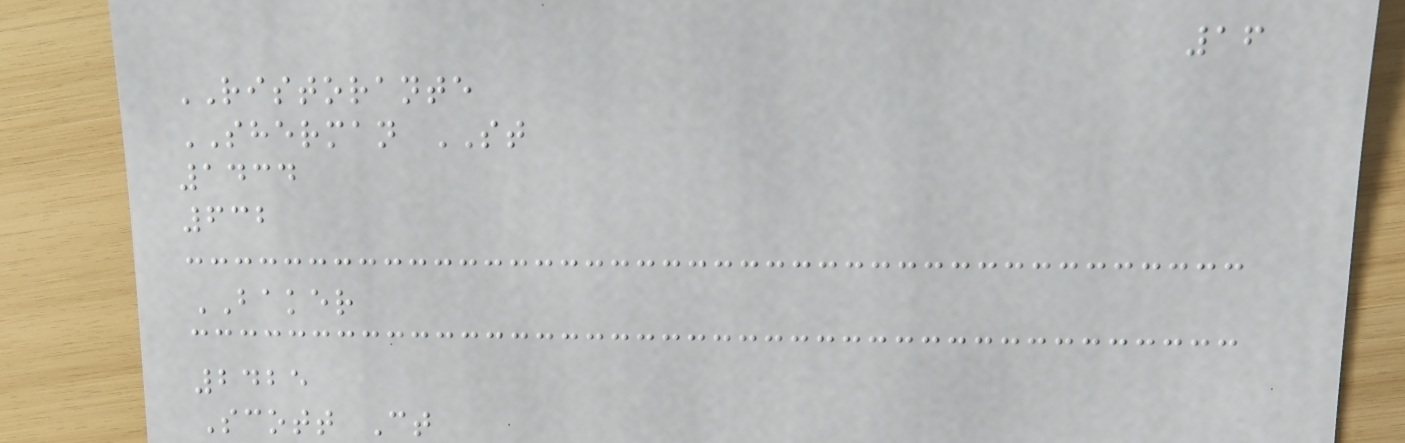16
RISTORANTE
SHERMAN ST
1434
632
BAKER
2425
Scott Ct
